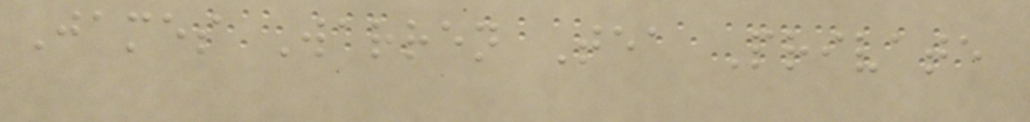James Warren Tea Private
